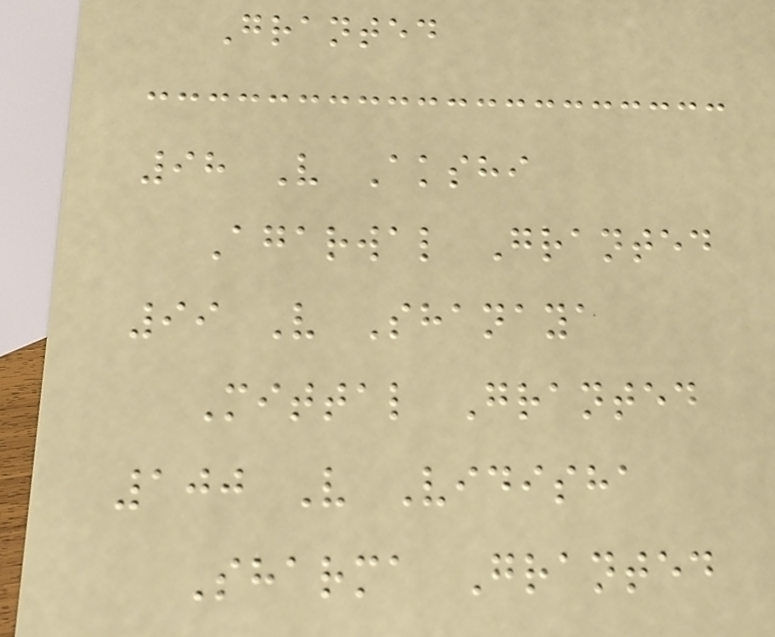Granted
98 V Akshi
Agarwal Granted
99 V Shanaya
Mittal Granted
100 V Vidisha
Sharma Granted
